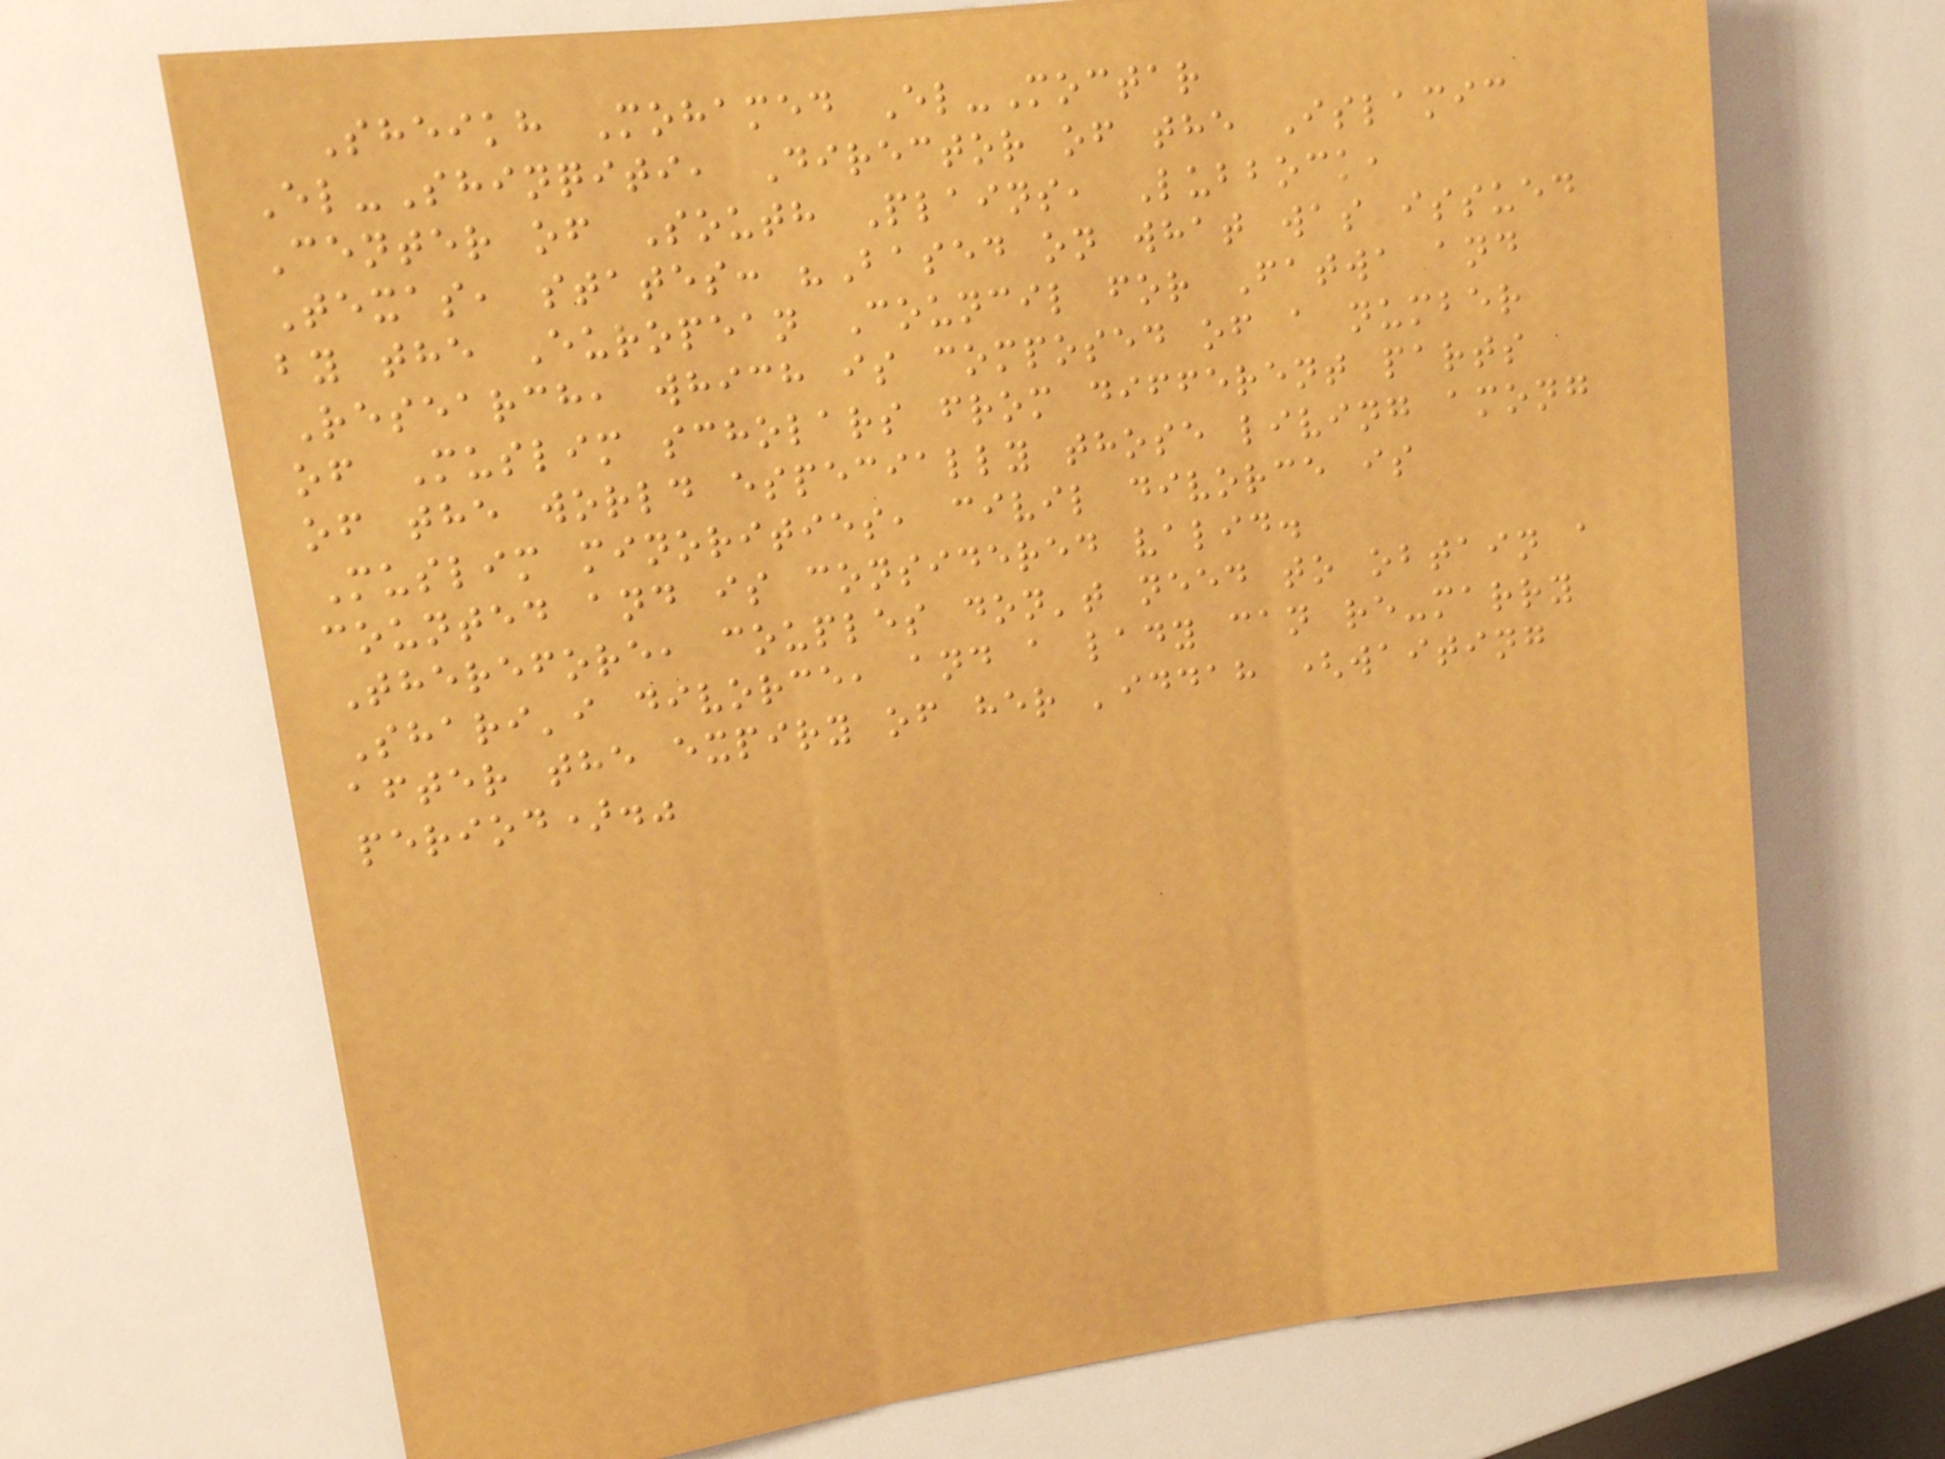Sheikh Mohamed El-Moctar
El-Shinqiti, Director of the Islamic
Center of South Plains, Lubbock,
Texas, states: "Based on what was issued
by the European Council for Fatwa and
Research, which is composed of a number
of Muslim scholars from different parts
of the world especially those living among
Muslim minorities, civil divorce is
counted and is considered valid.
Therefore, couples don't need to obtain a
Shari'i divorce, and a lady can re-marry
after the expiry of her 'iddah (waiting
period)."
